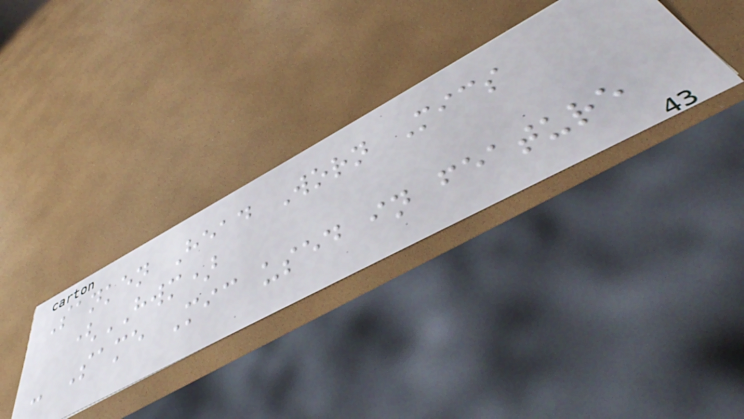Sanken Head Worn Mics
(HWM)
- Same Mic used in feature
